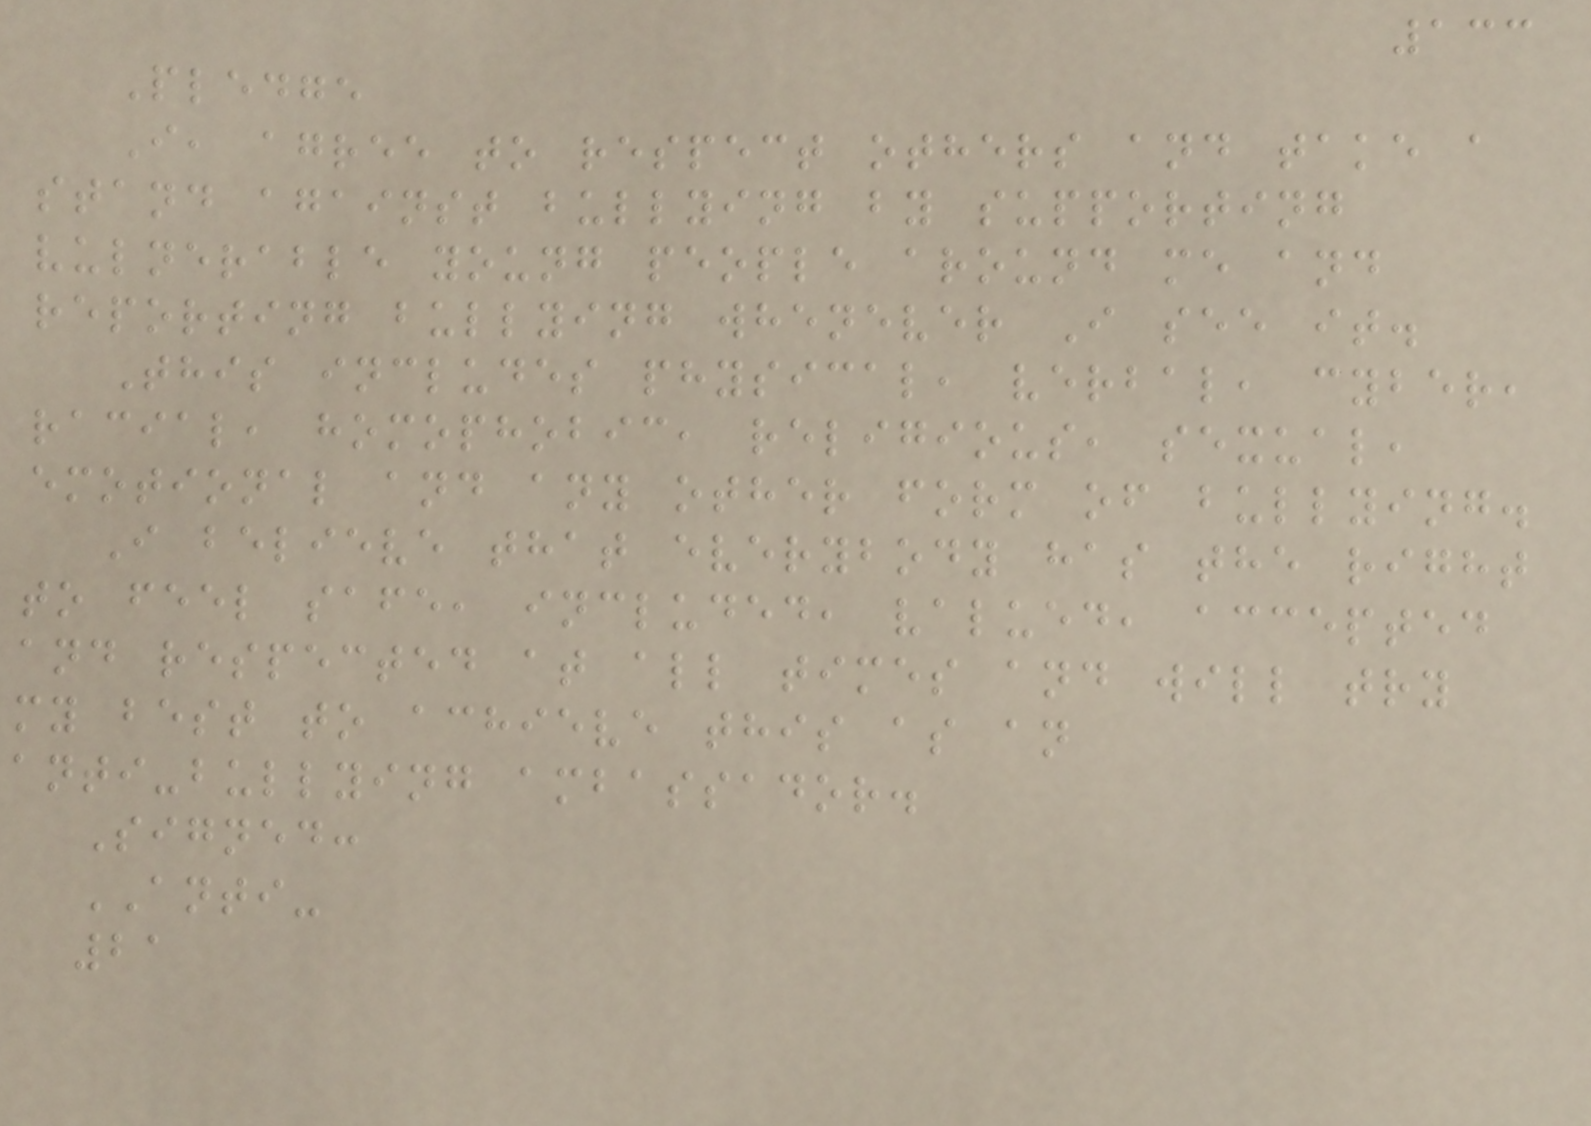133
Pledge
I, agree to respect others and take a
stand against bullying by supporting
vulnerable young people around me and
reporting bullying whenever I see it.
This includes physical, verbal, cyber,
racial, homophobic, religious, sexual,
emotional and any other form of bullying.
I believe that everybody has the right
to feel safe, included, valued, accepted
and respected at all times and will try
my best to achieve this as an
anti-bullying ambassador.
Signed:
ANTI-
21
